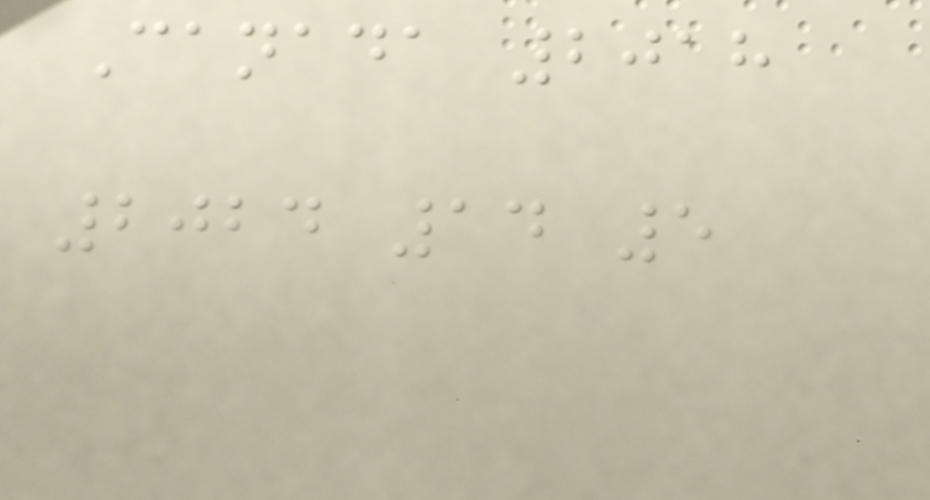Canada 2018
2024 14 5
